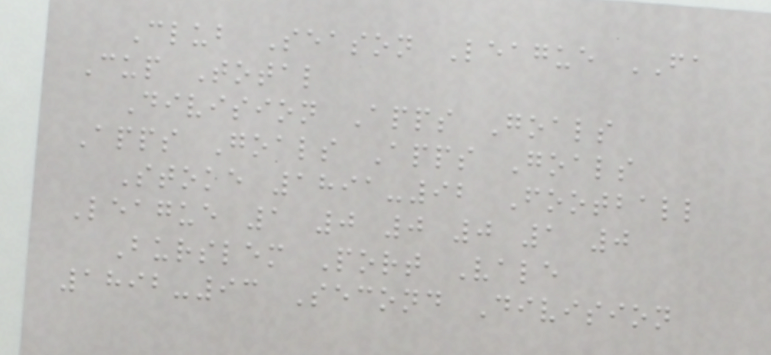Club Season League FA
Cup Total
Division Apps Goals
Apps Goals Apps Goals
Stoke 1891-92 Football
League 1 0 0 0 1 0
Burslem Port Vale
1892-93 Second Division
